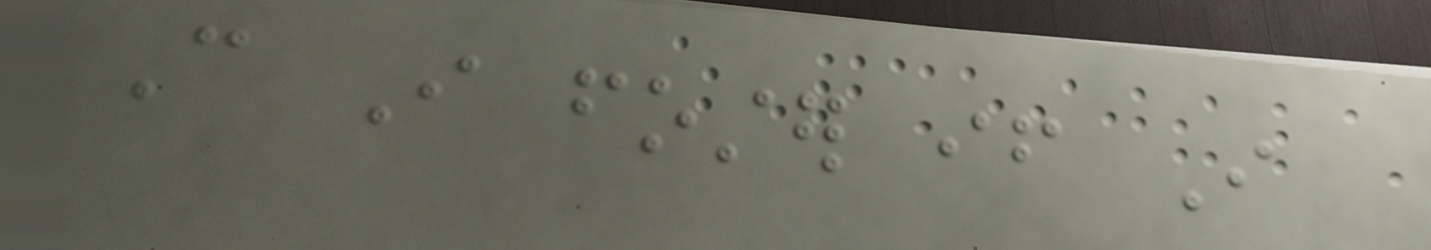Can I foster if I
